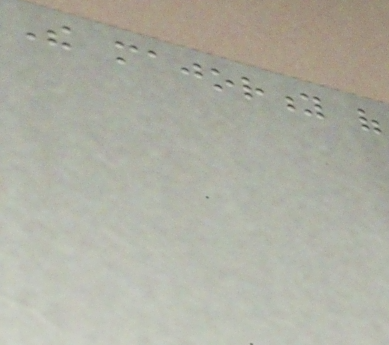The majority of
